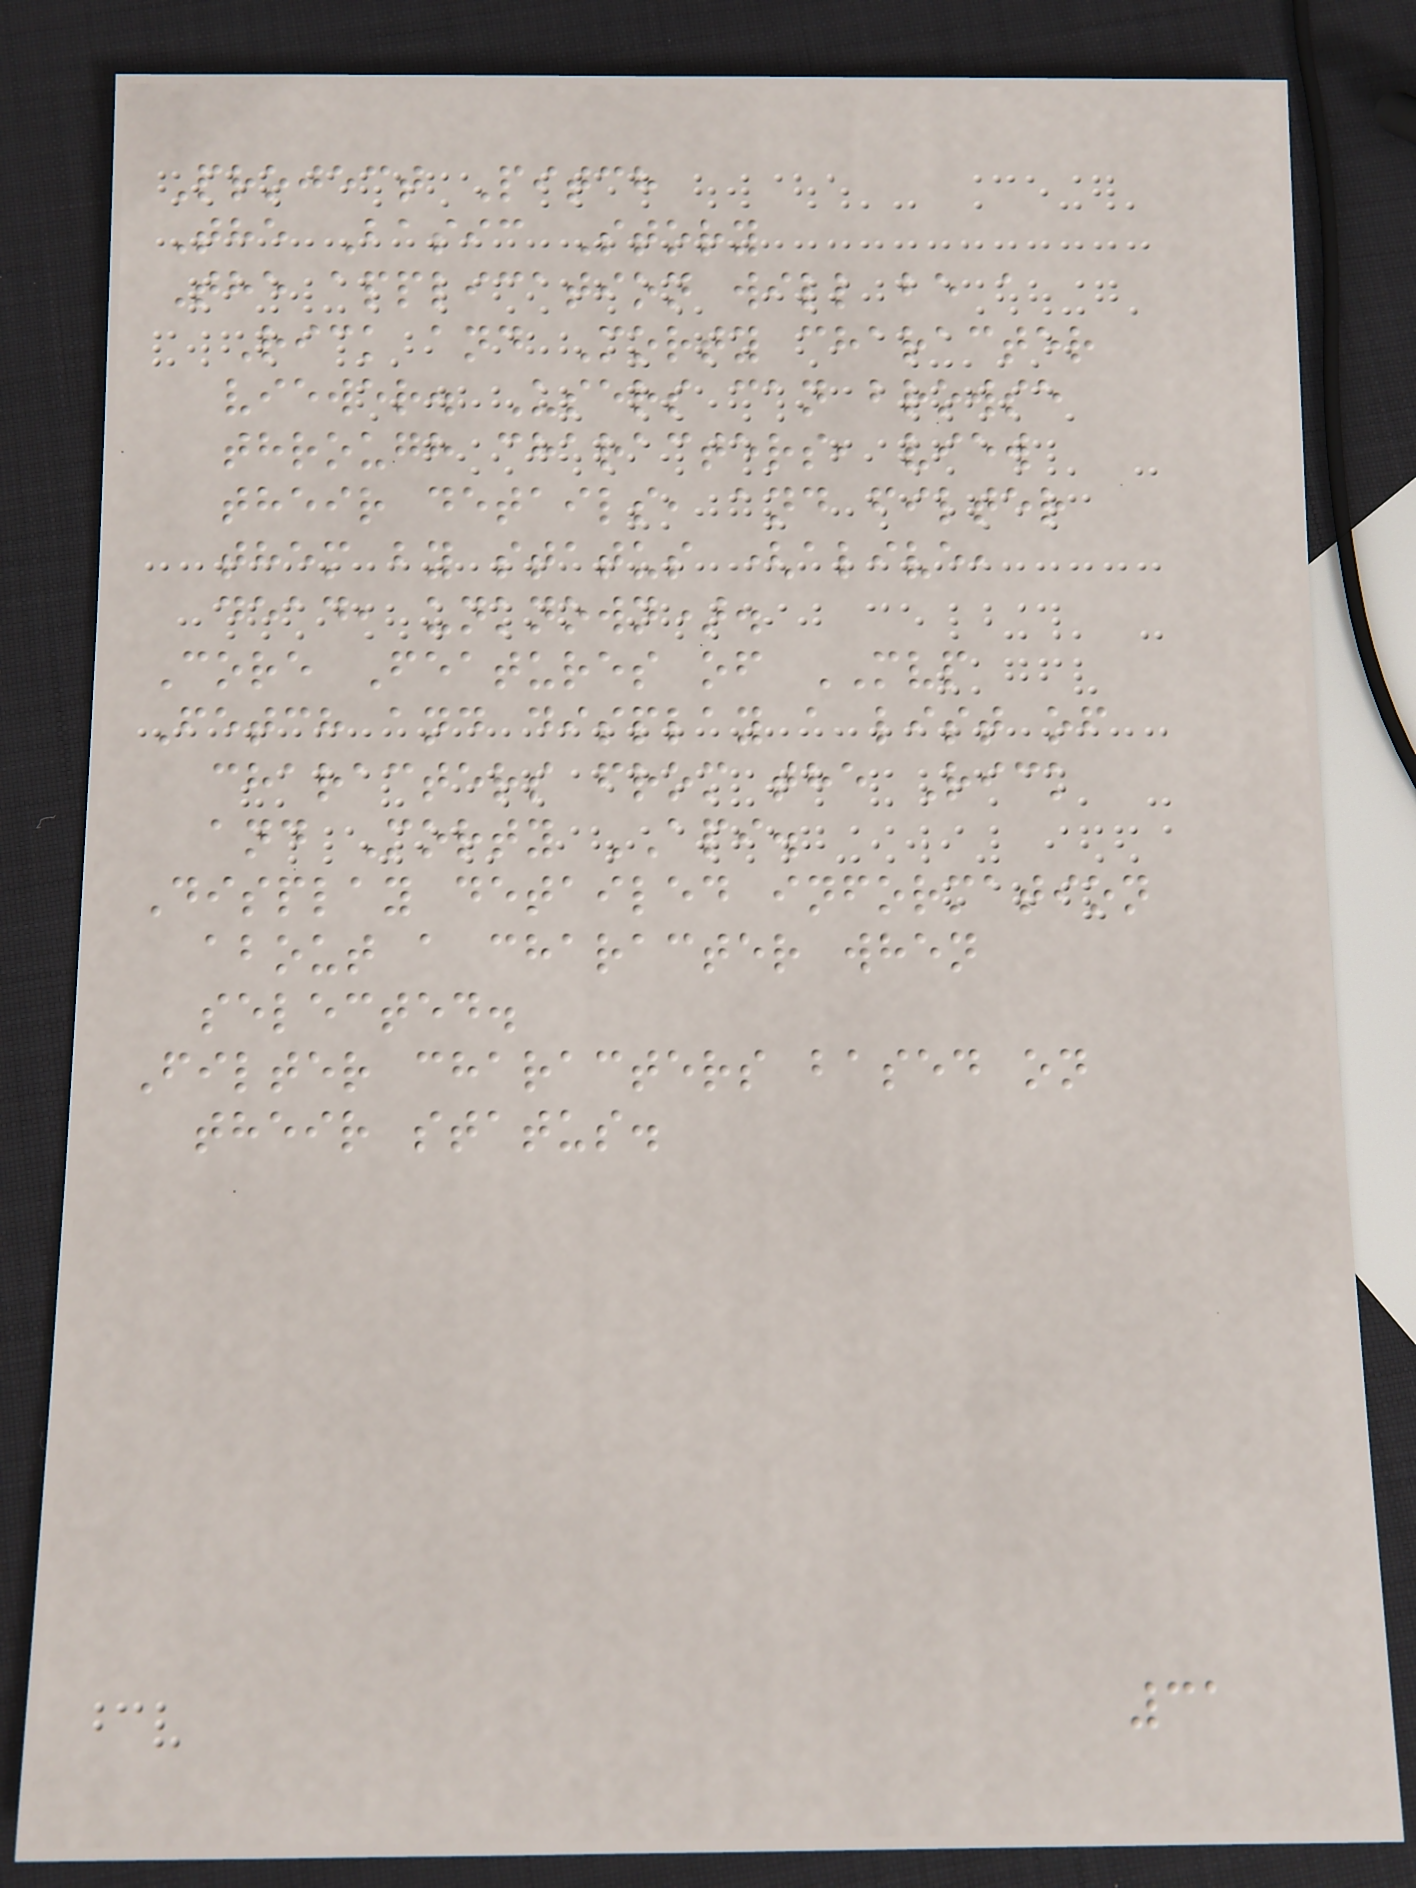Project Pitch
The Basic Story
The application will be a
Rick and Morty character
viewer. Users can browse
through characters, view
their details, and filter
them by status (alive,
dead, unknown).
Core Features of MVP
Fetch and display a list of
characters from the Rick
and Morty API.
Display detailed information
about a character when
selected.
Filter characters based on
their status.
31
